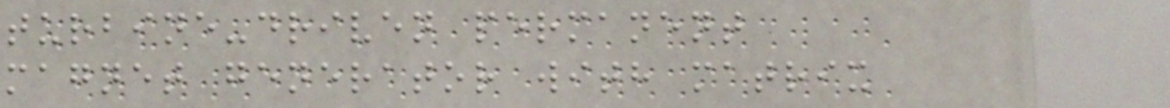turbine-driven permanent
magnet generator with matrix
